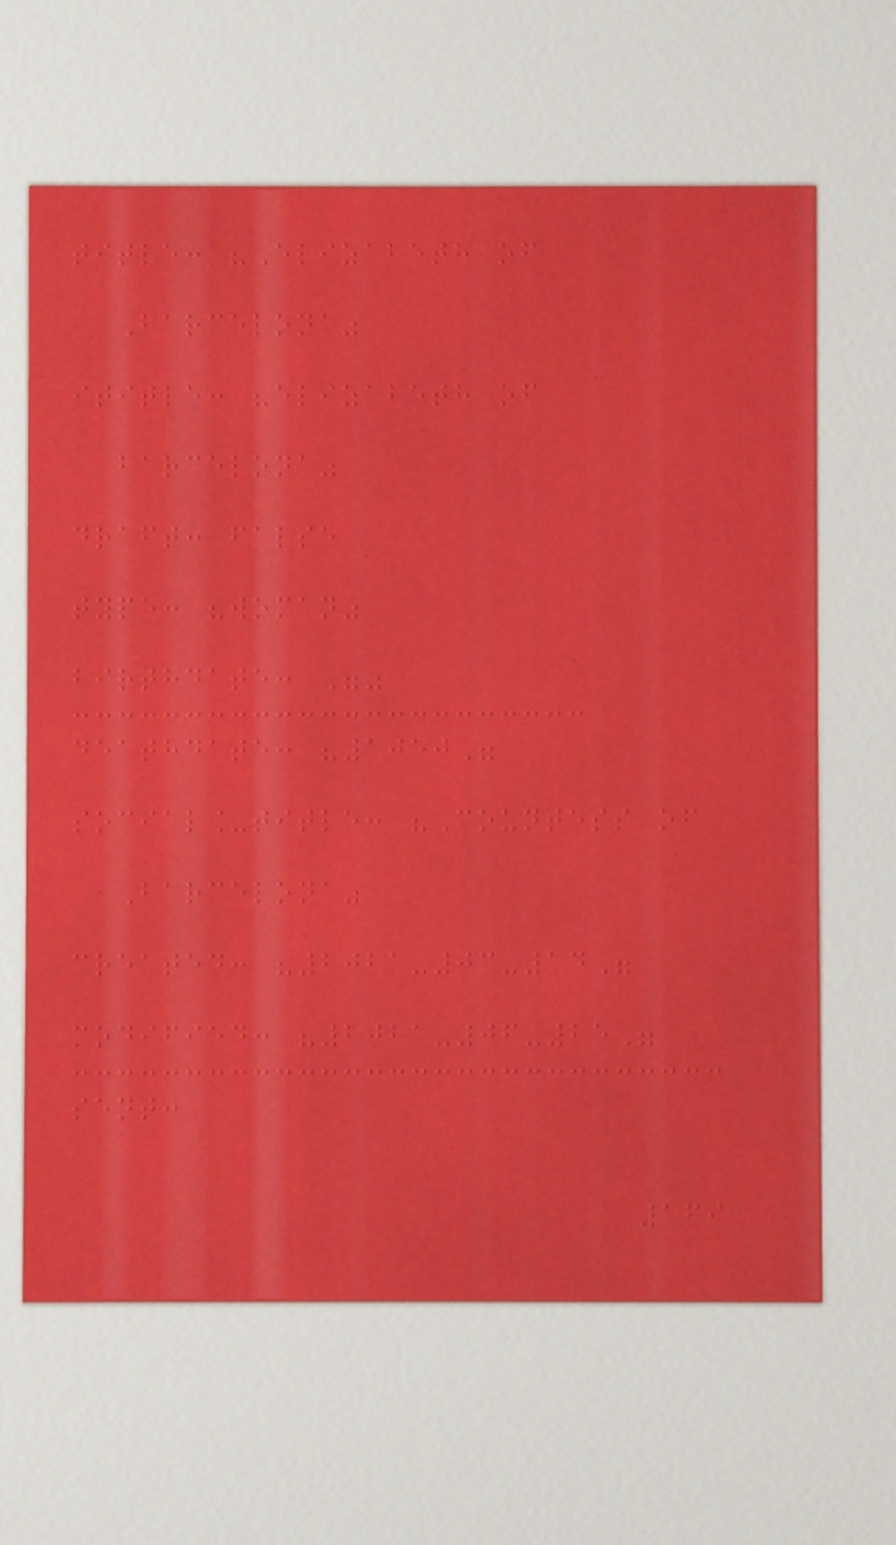title: "Elizabeth of
Barcelona"
ititle: "elizabeth of
barcelona"
draft: false
type: "woman"
birthdate: ""
deathdate: "1050"
social_title: "Countess of
Barcelona"
created: "2021-03-14"
modified: "2021-06-25"
sent:
169
